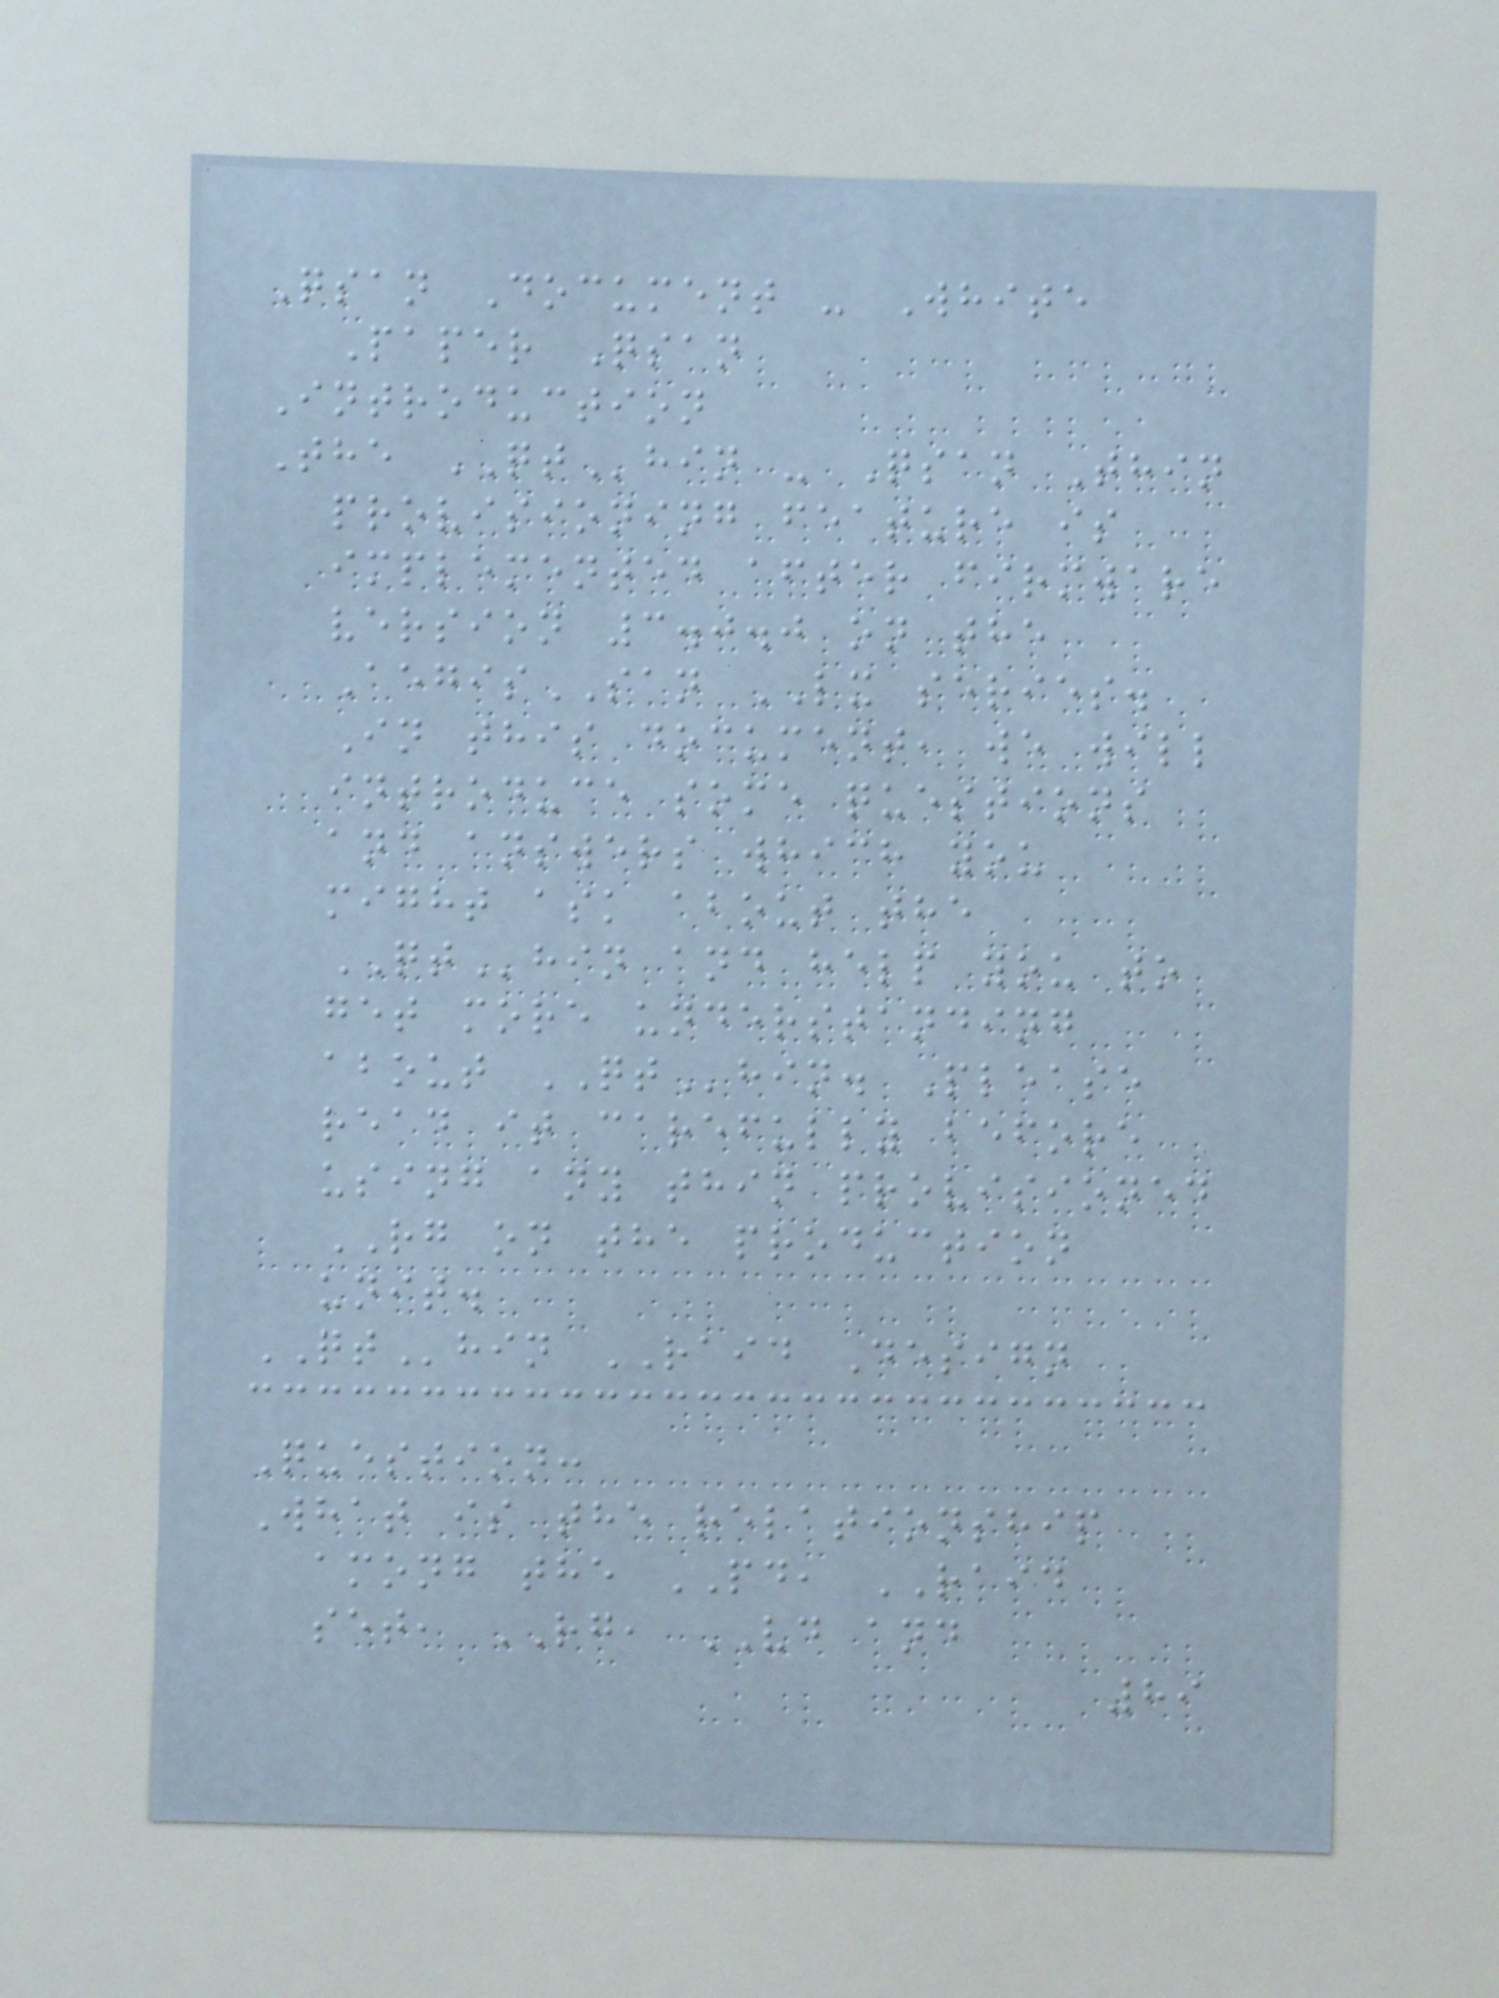Qsan Document - White
Paper Qsan
Introduction
The QThin - Qsan Thin
provisioning feature is
implemented after firmware
version 3.0.0 on the
AegisSAN LX series.
In this document, we will
introduce some questions
and answers which you
might ask about the
QThin and help you to
get more understanding
about QThin. Please
read it carefully before
using any thin provisioned
RG on the production
unit.
QThin RAID Design
Question:
What is the relationship
among the PD, RAID
set, RG, VD and
89
